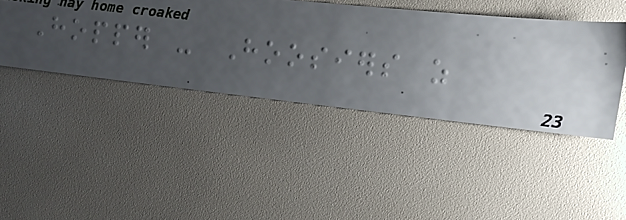Hopper - Hoosiers as
